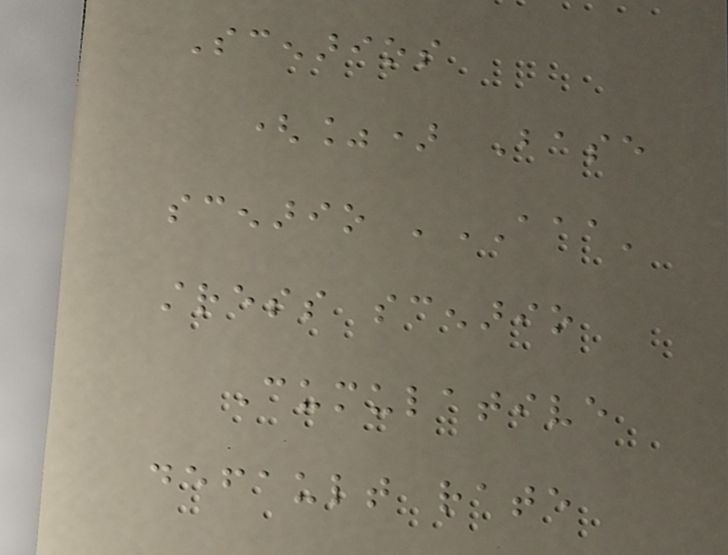Scenarios
(%) Base
scenario 'AAA'
stress scenario
Cumulative
default rate
